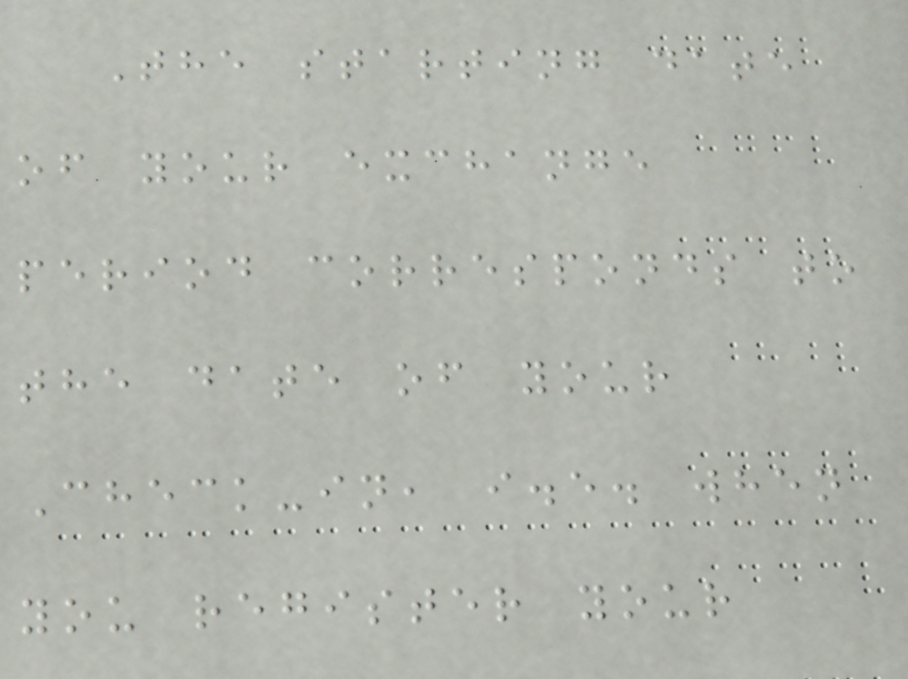The starting date
of your exchange
period corresponds to
the date of your
Check-in, i.e. when
you register your
